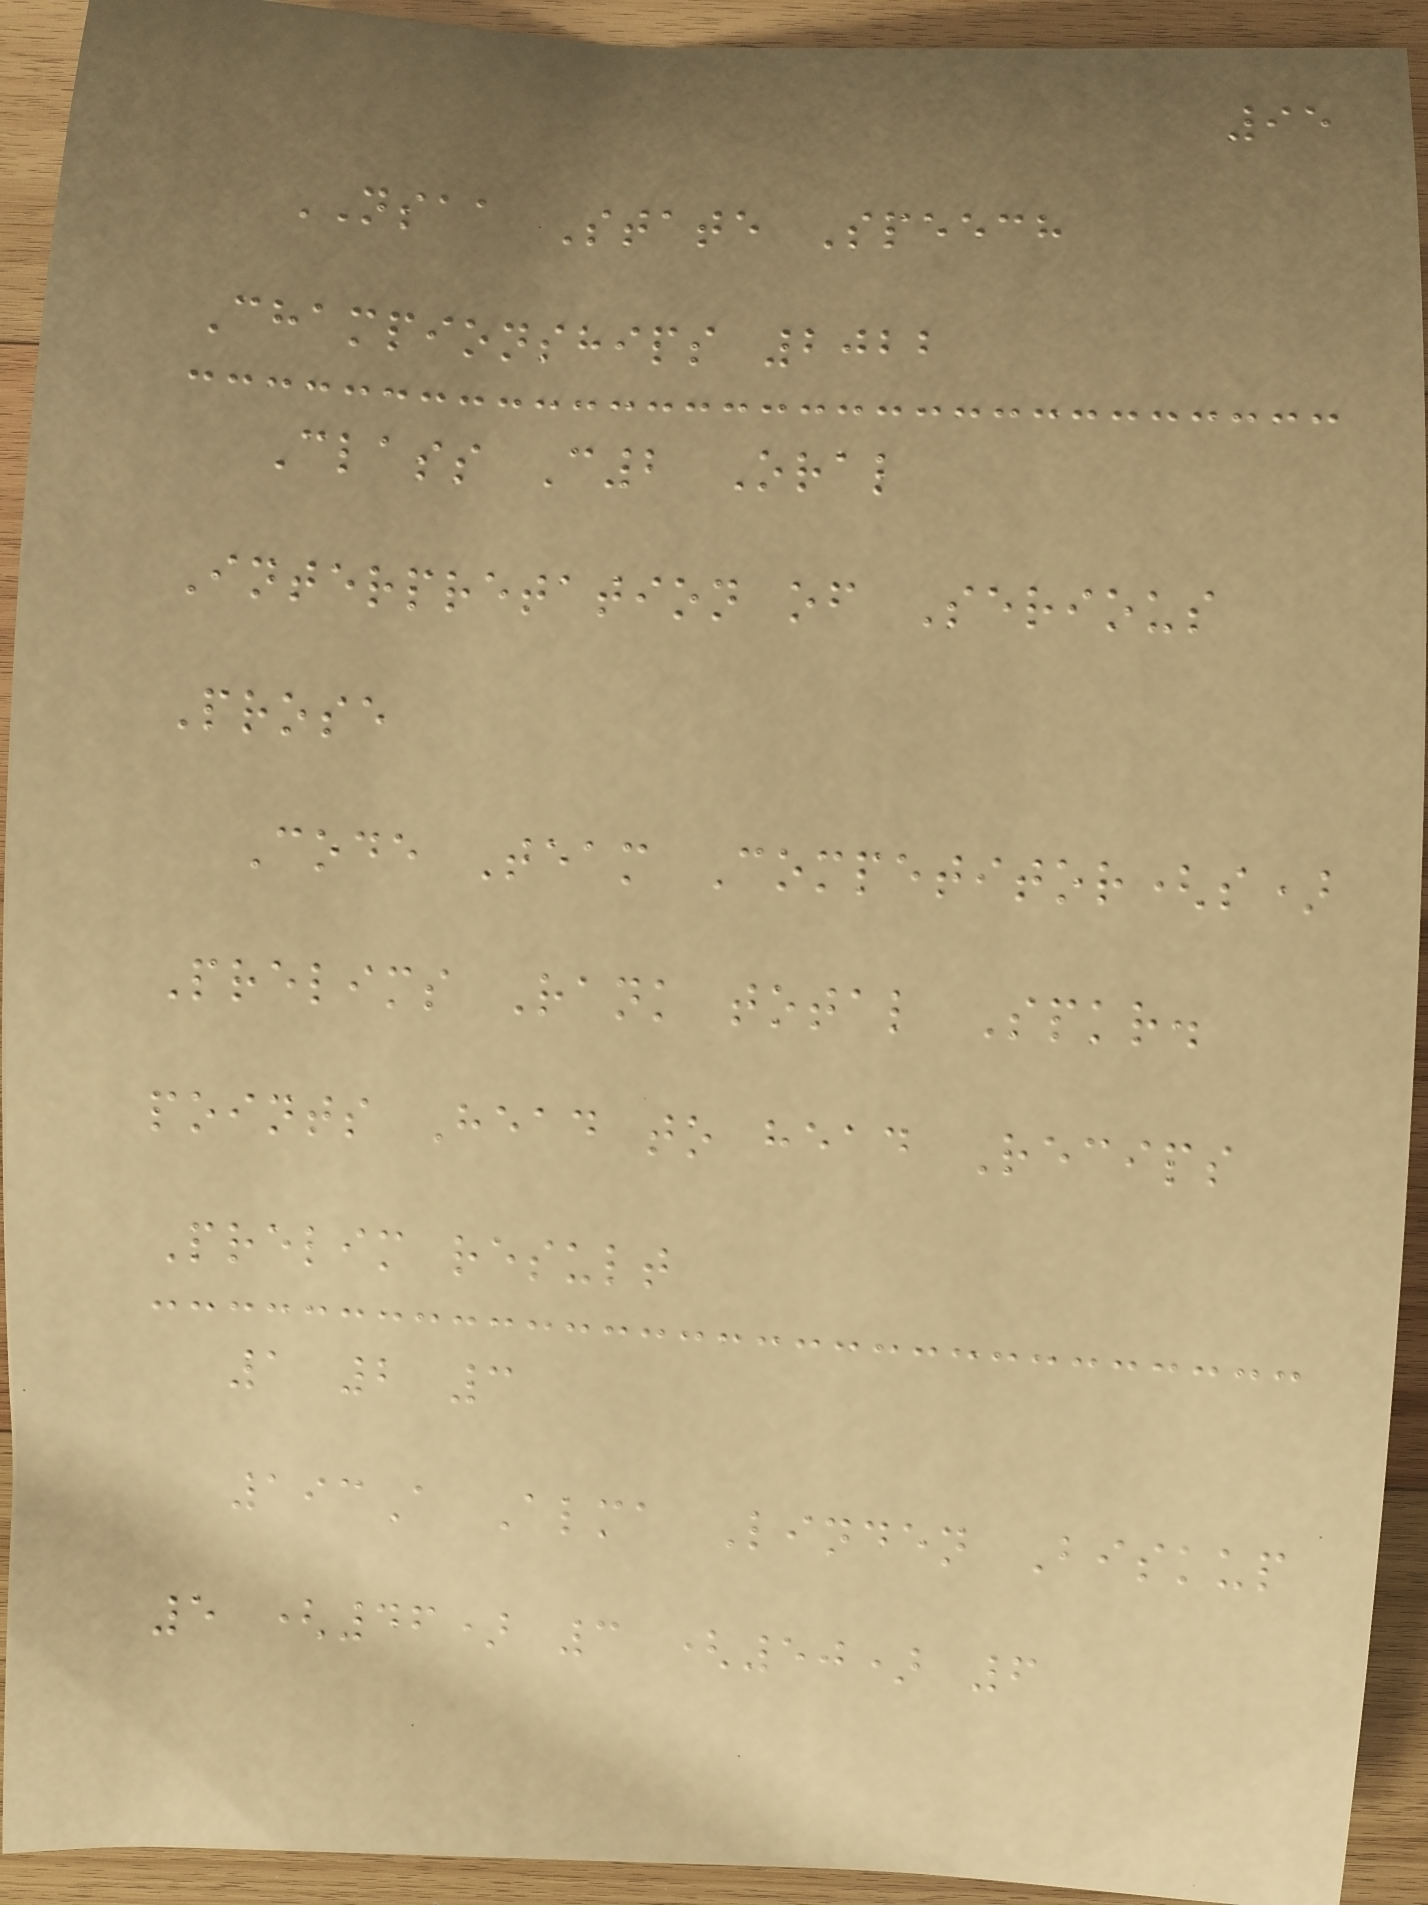95
NSAA State Speech
Championships 2022
Class C2 Oral
Interpretation of Serious
Prose
Code Team Competitor(s)
Prelims Rank total Spkr.
points Head to head Recips
Prelim result
1 2 3
193A Alma Linden Biskup
5 (46) 3 (50) 6
